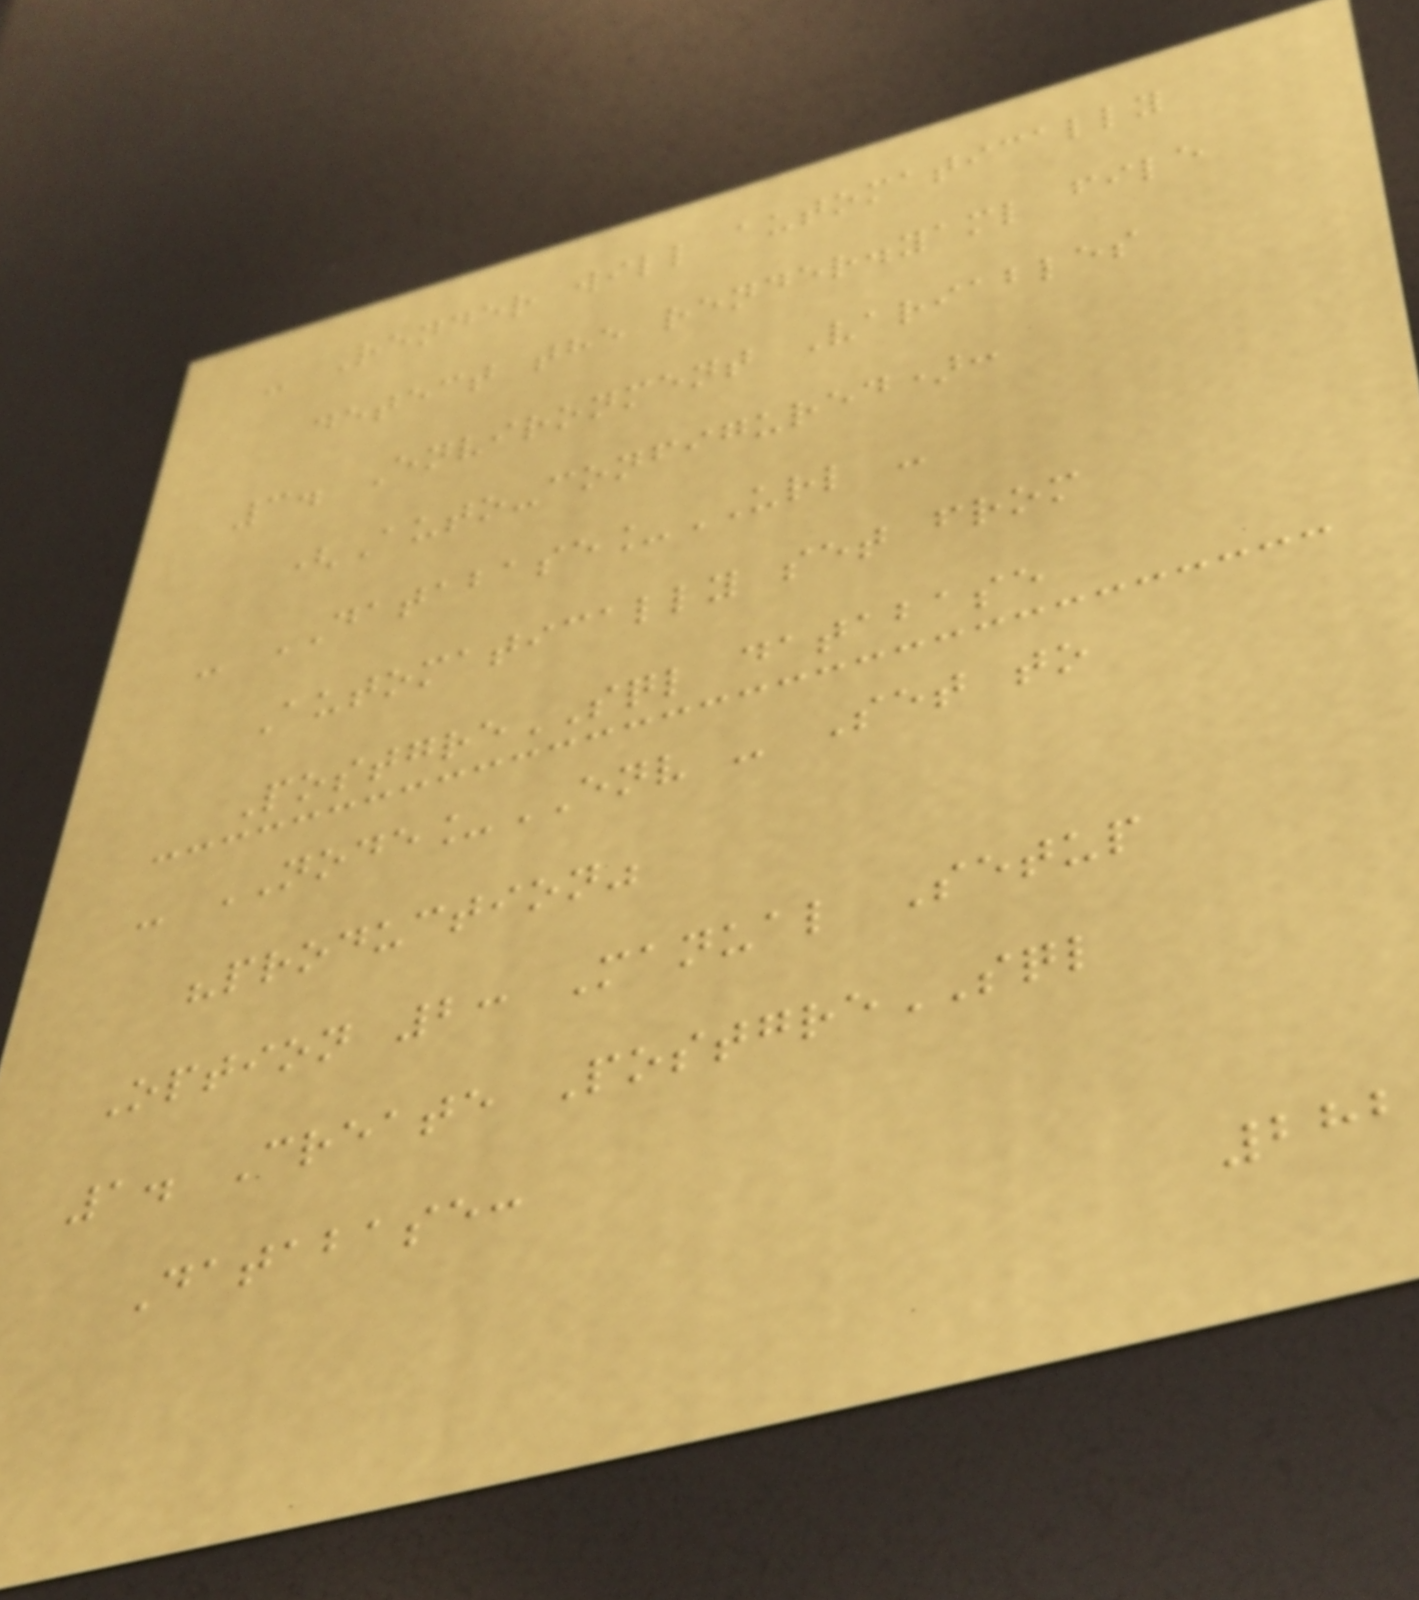- Render will automatically
detect the render.yaml file
3. Environment Variables
(Auto-configured):
- DATABASE_URL -
Automatically set from
PostgreSQL database
- NODE_ENV - Set to
"production"
Option 2: Manual Setup
1. Create PostgreSQL
Database:
282
